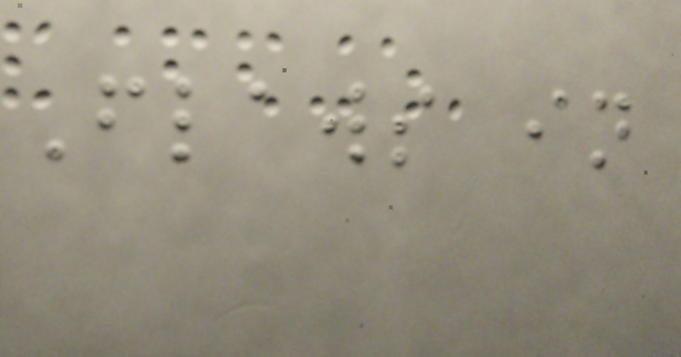Flaws in
